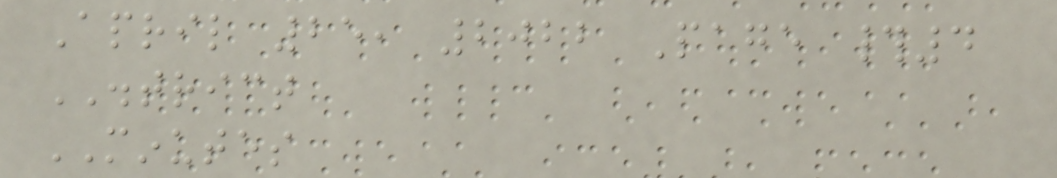April 25, 2022 Page #4
DISTRICT
MINUTES
